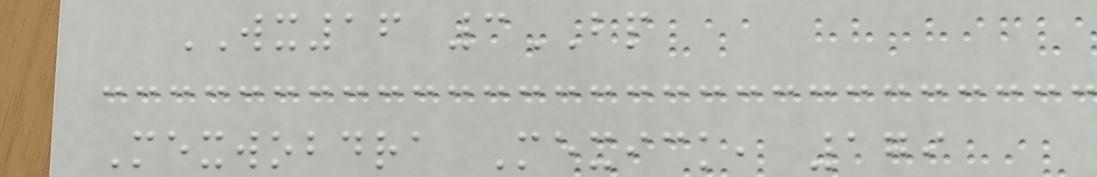WX16 3BP
Mexwobdra Mexick, 179
